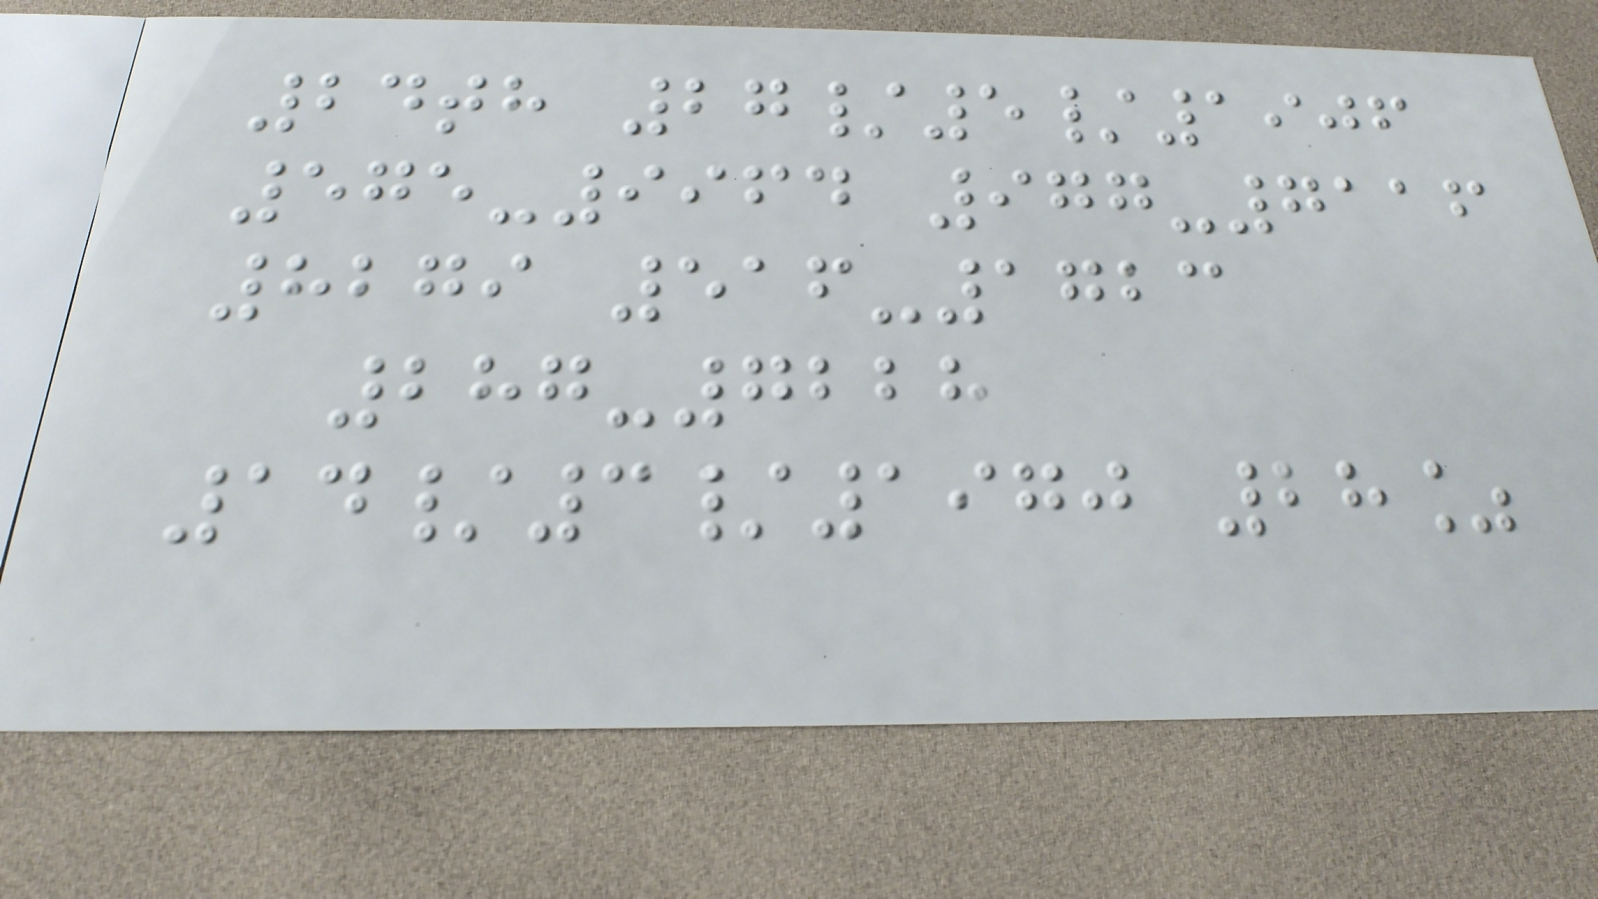24th 27/5/1906
575-9964 977-7116
8279 516-1723
287-7228
14/3/1970 28%
